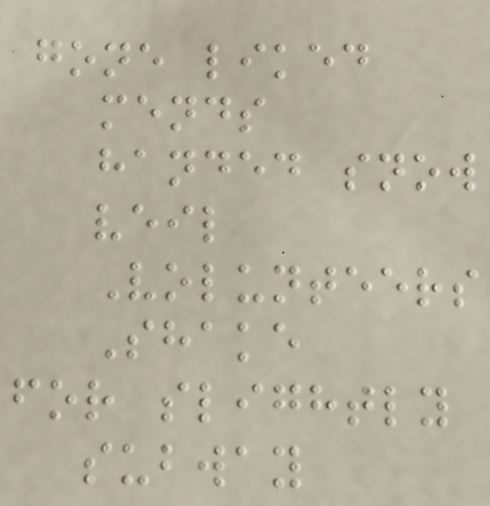gone liked
mends
handed snow
veil
Volunteers
Shake
for slightly
subway
